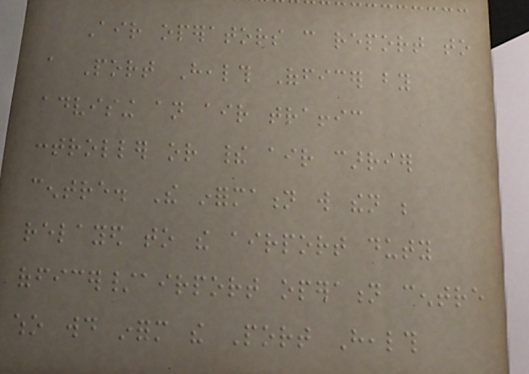Air operators can report to
a Port Health Officer by
advising an air traffic
controller or their air carrier
centre. The information will then be
relayed to the airport duty
officer/airport operation centre
who would inform the Port Health
